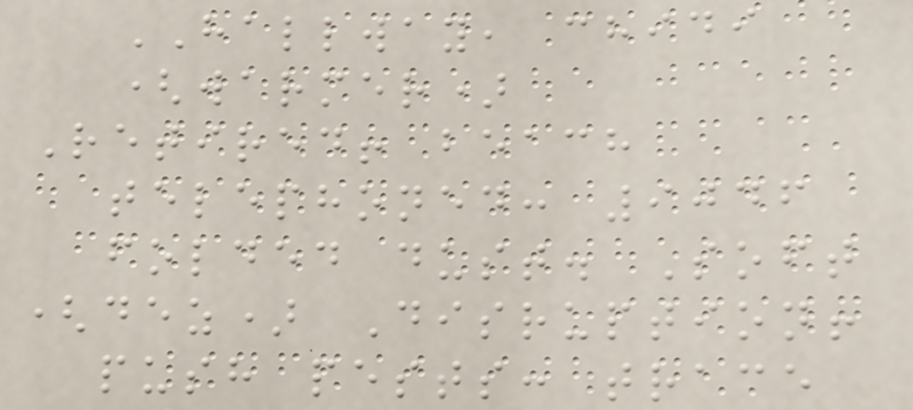HALLWAY, chidi
(warmer)
Retired! beach
telephoned: 9046
folded dust. Soft
(dez) Disruption!
push pests: trace
